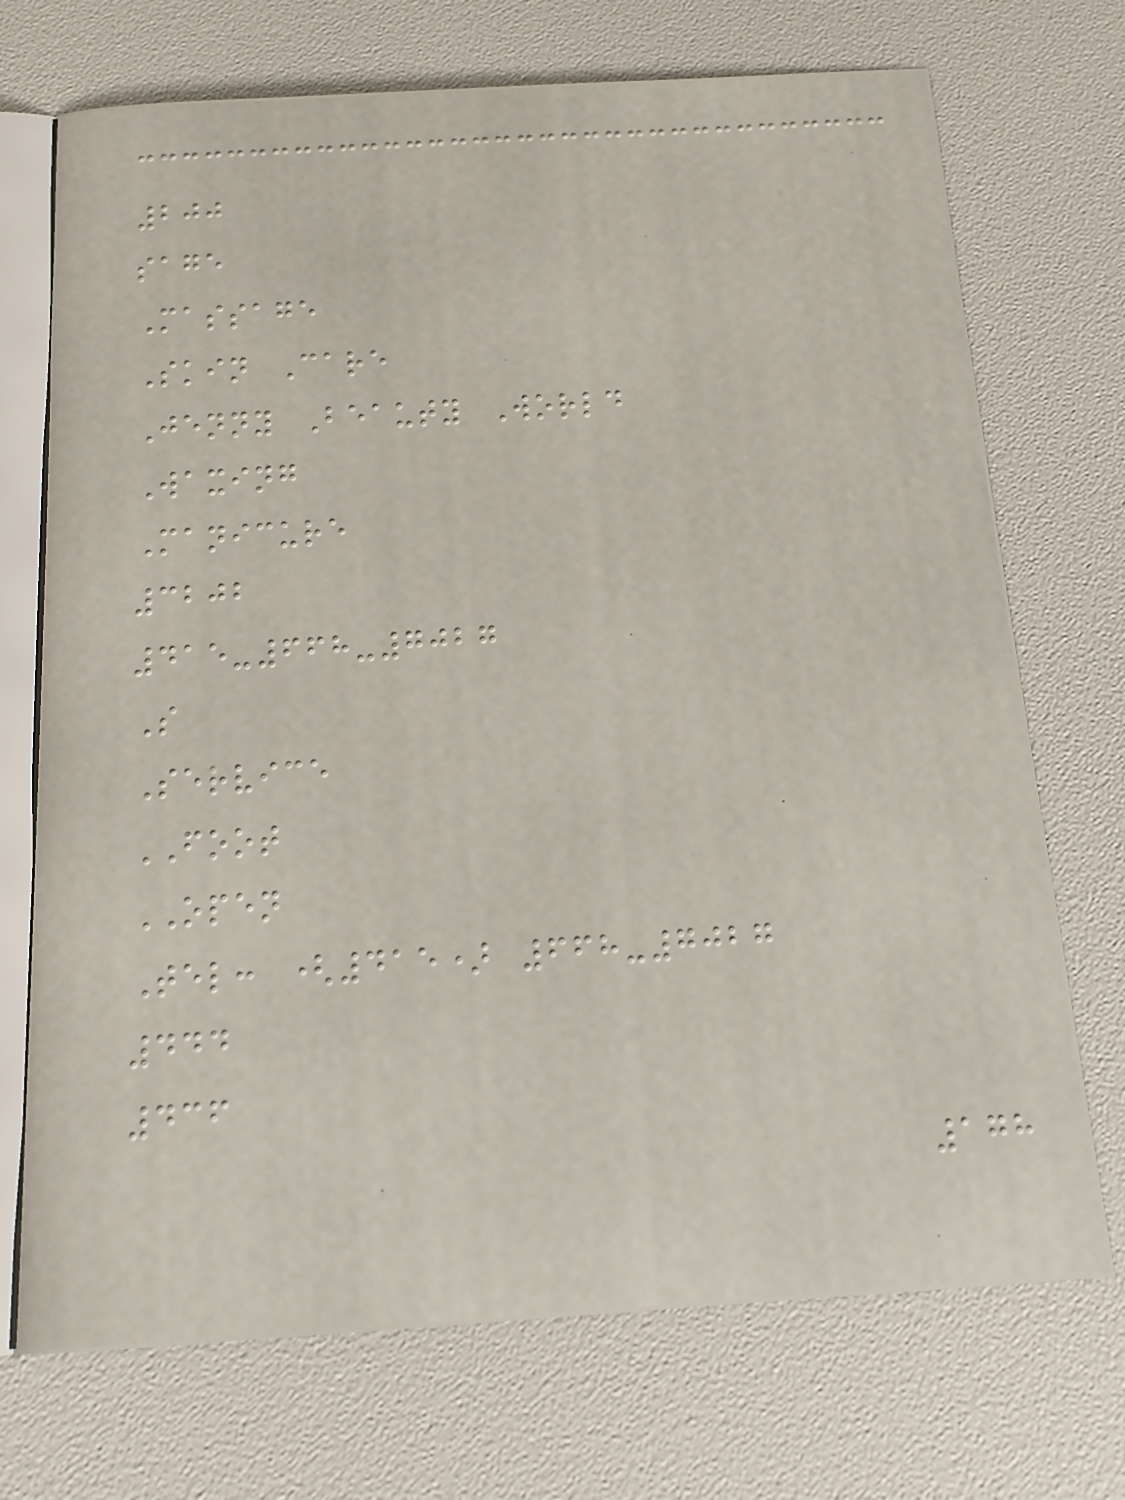200
sage
Massage
Skin Care
Jenny Beauty World
Waxing
Manicure
3202
415-668-7027
S
Service
FOOT
OPEN
Tel: (415) 668-7027
444
436
178
